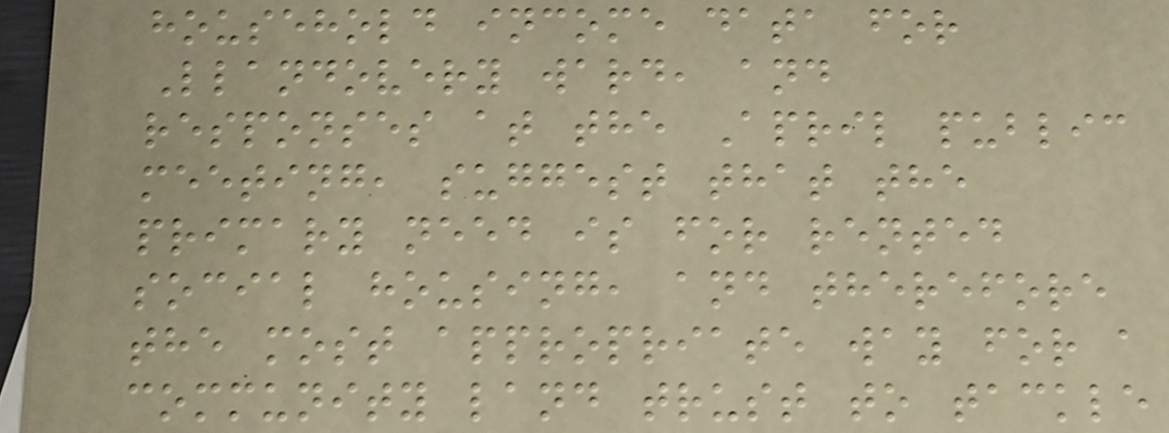household income data for
Llandovery ward, and
responses at the April public
meeting, suggest that the
primary need is for rented
social housing, and therefore
the most appropriate way for a
community land trust to tackle
